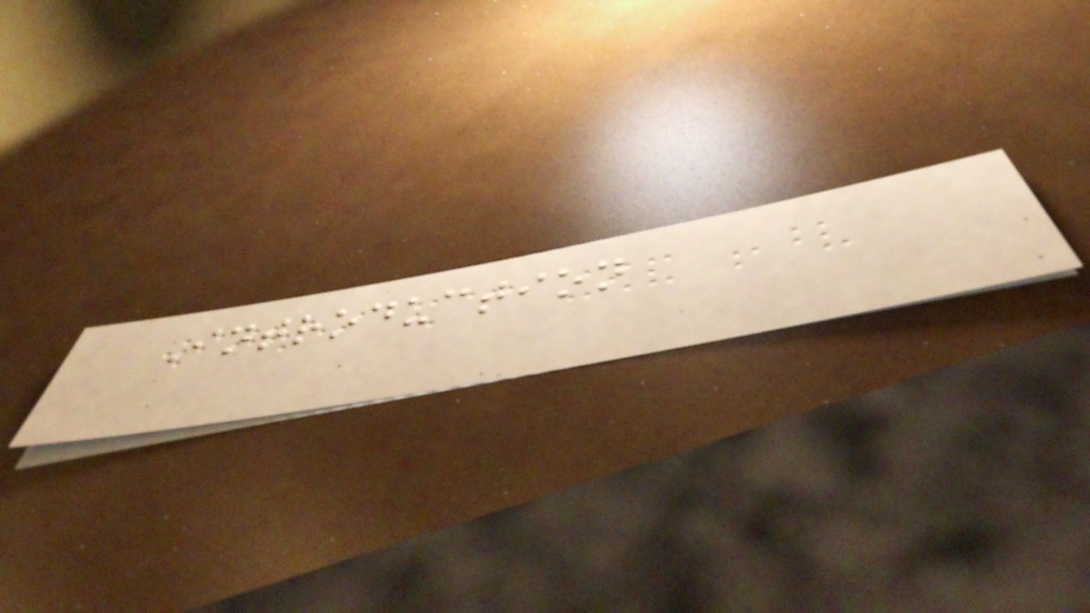Introduction
